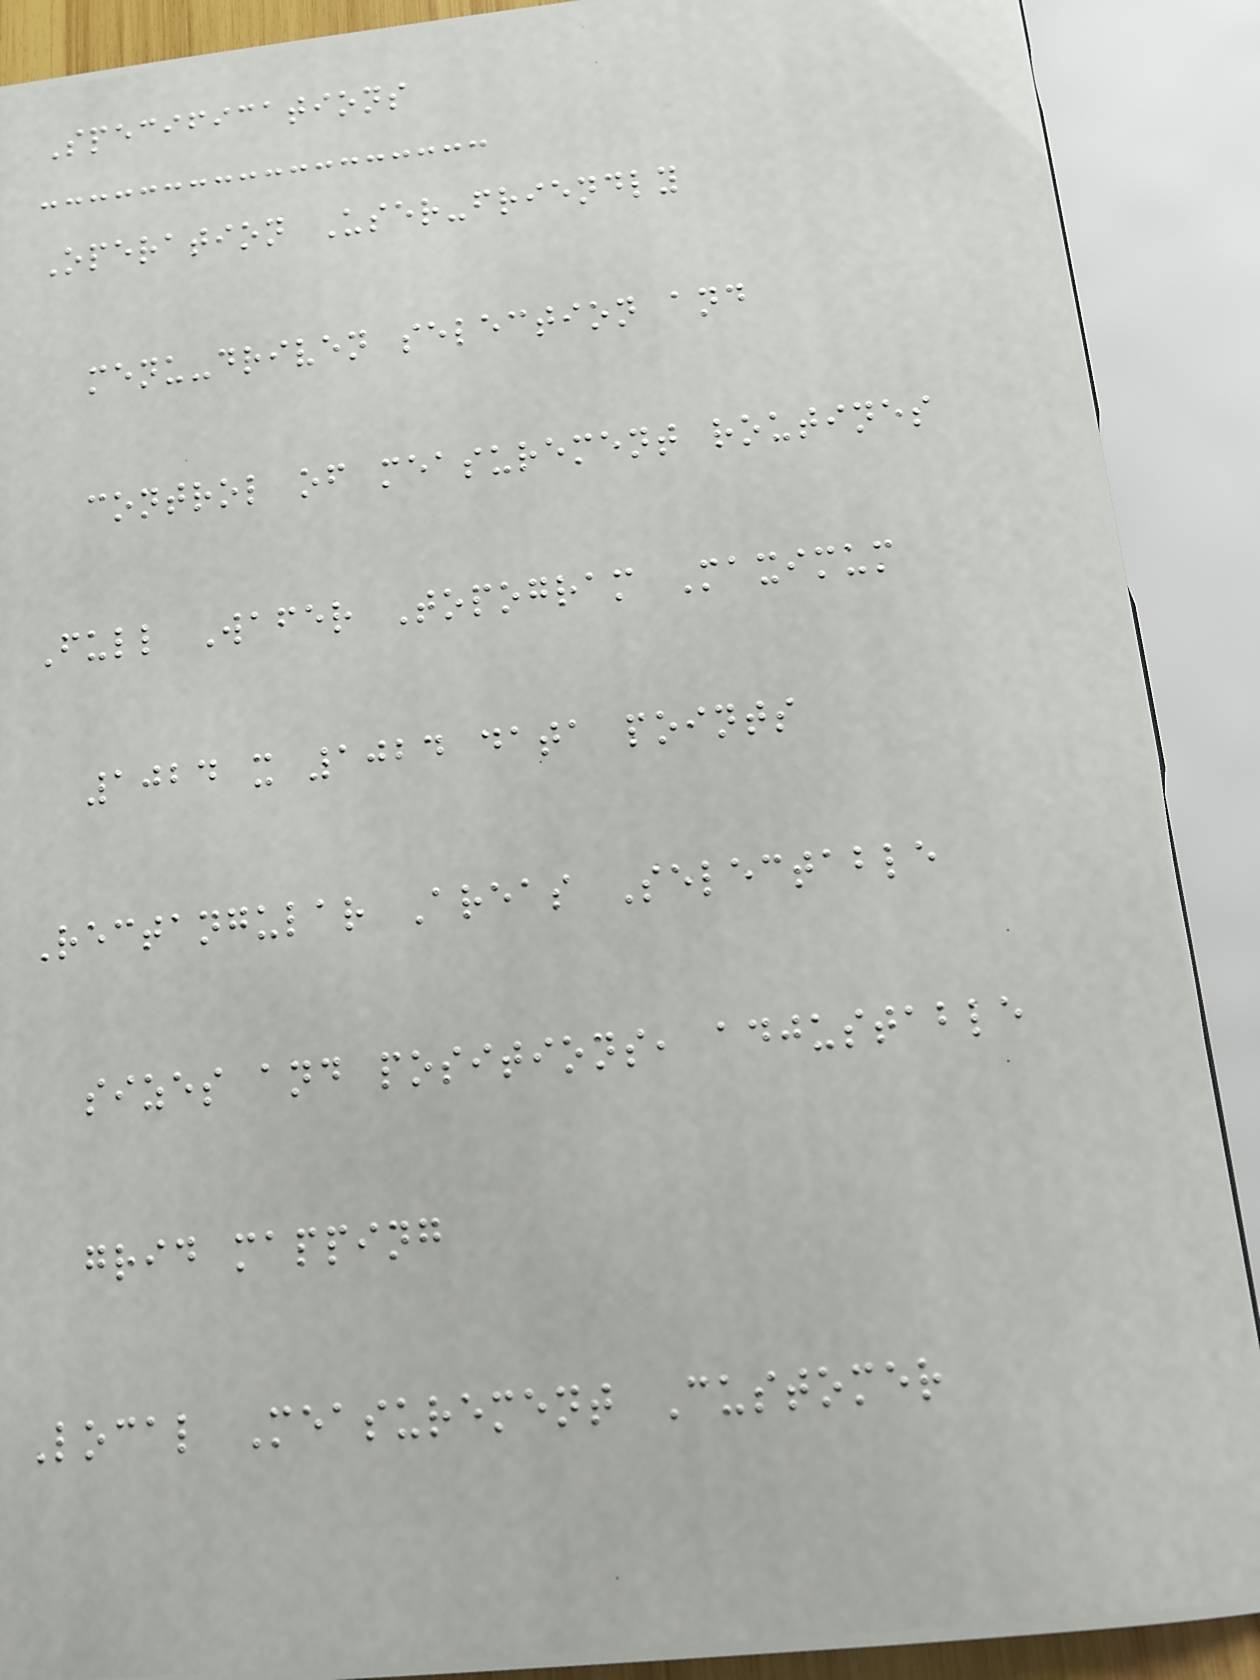Specifications
Operation User-friendly
menu-driven selection and
control of measurement routines
Full Wafer Topogram Maximum
1024 x 1024 data points
Rectangular Areas Selectable
sizes and positions, adjustable
grid mapping
Local Measurement Customer
